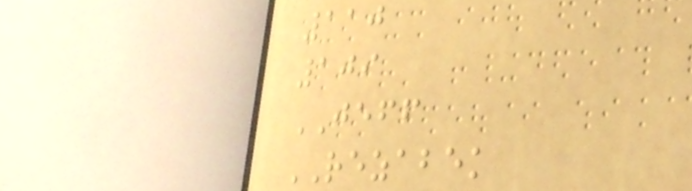110
109
JEFF
REZABEK
